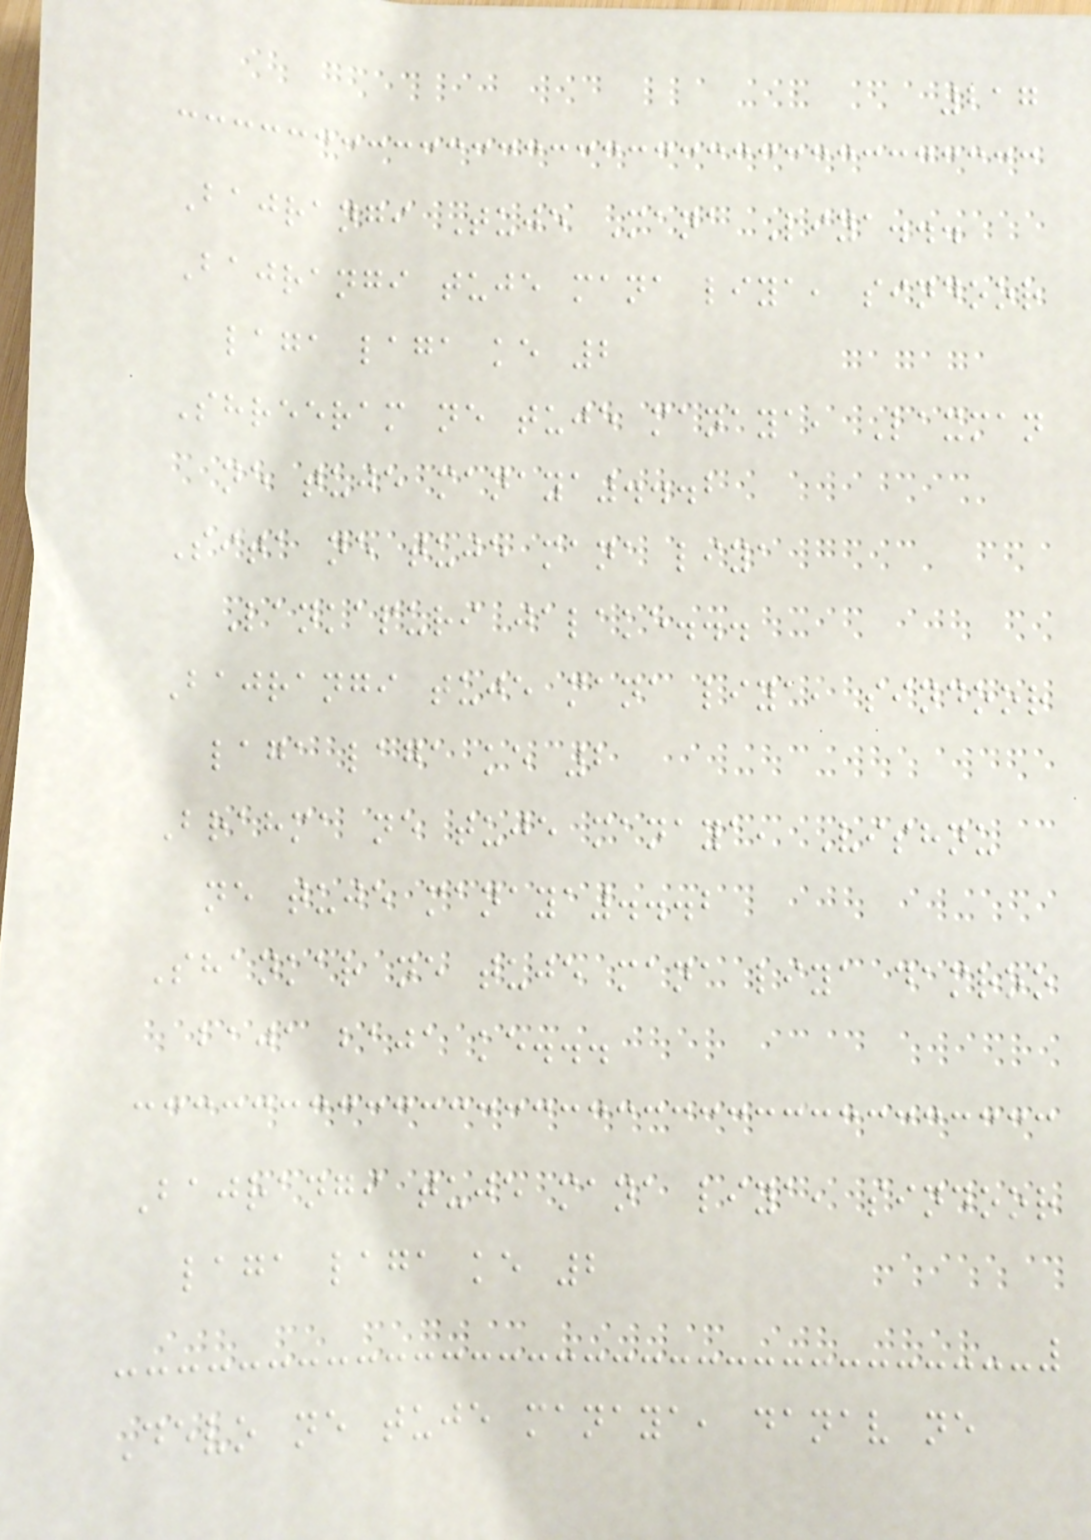217
Bajrangi Tuje Mana Liya...
Bajrangi tuje mana liya, sindoor
laga laga ke 2
Shreeram ne tuje manaya, Laxman
ne tuje manaya...2
Sita ne tuje mana liya
Lankapuri jalake...
Bajrangi tuje mana liya, sindoor
laga laga ke 2
Brahma ne tuje manaya, Vishnu
ne tuje manaya...2
Shankar ne tuje mana liya damroo
baja baja ke...
Bajrangi tuje mana liya, sindoor
laga laga ke 2
Devo ne tuje manaya, danav ne
